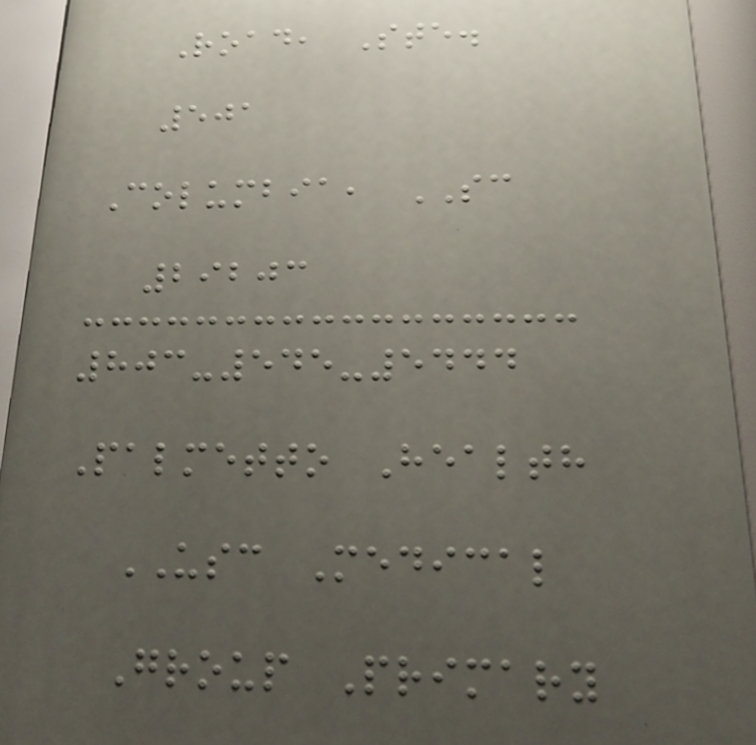Road, Ste.
501
Columbia, SC
29203
803-545-5444
Palmetto Health
USC Medical
Group Primary
